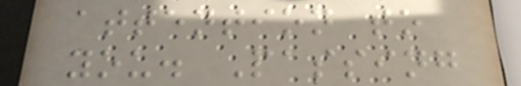attention to
you. Passing
